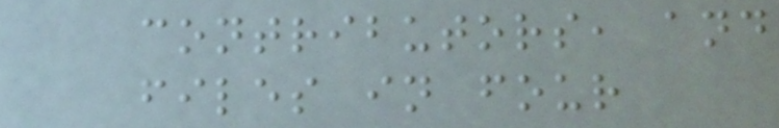contributors, and
files in four
